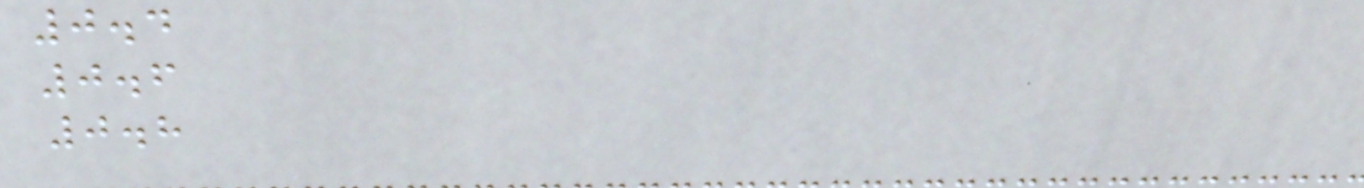0.4
0.6
0.8
